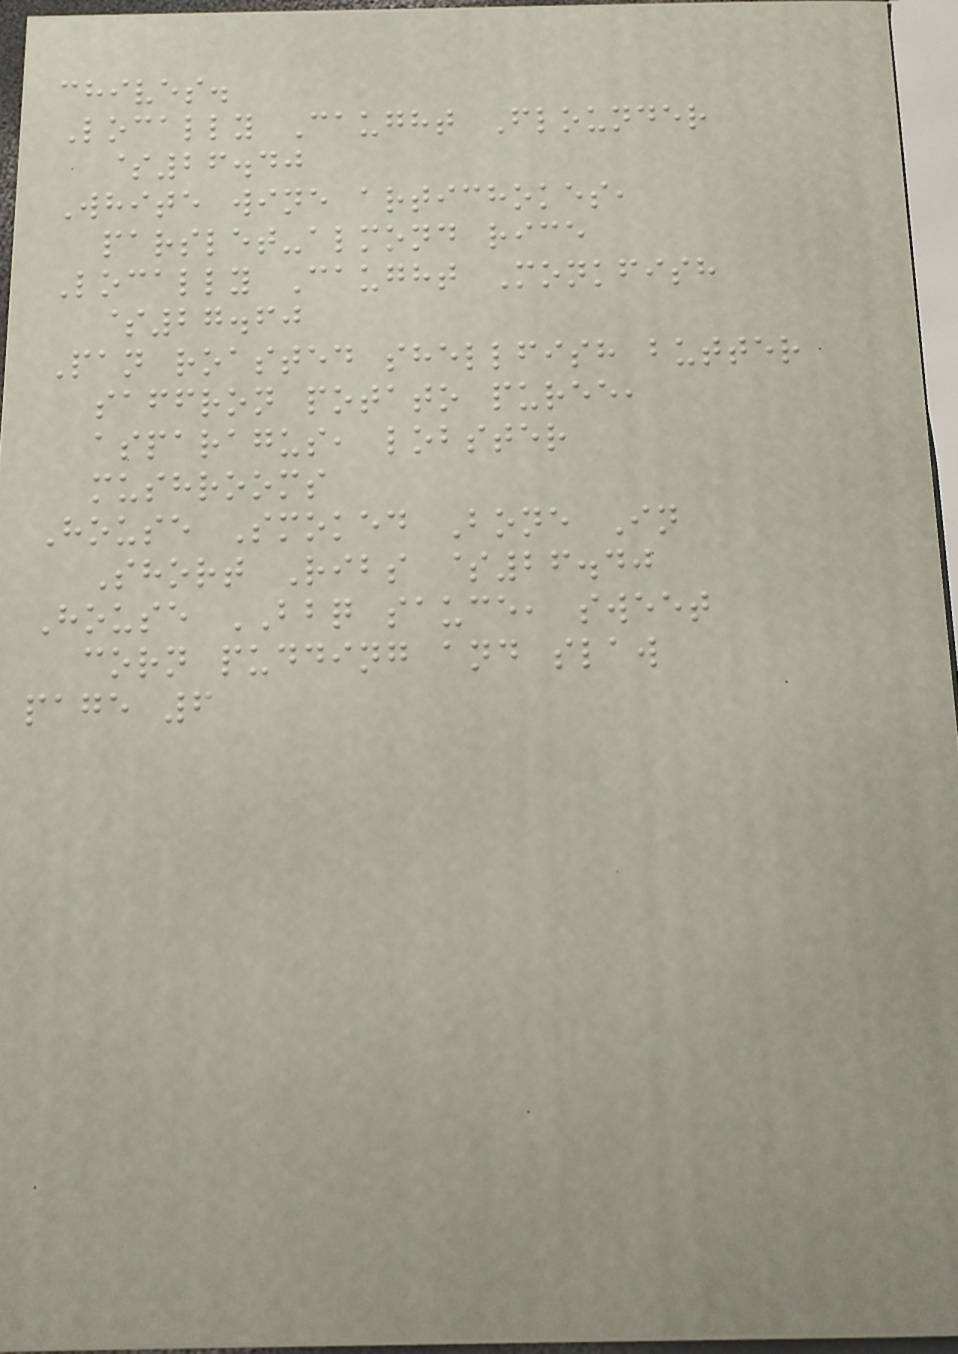chives.
Locally Caught Flounder
$26.40
White wine artichokes,
parslet-almond rice
Locally Caught Monkfish
$27.60
Pan roasted shellfish butter
saffron potato puree,
asparagus, lobster
mushrooms
House Smoked Bone In
Short Ribs $26.40
House BBQ sauce, sweet
corn pudding and slaw
page 6
